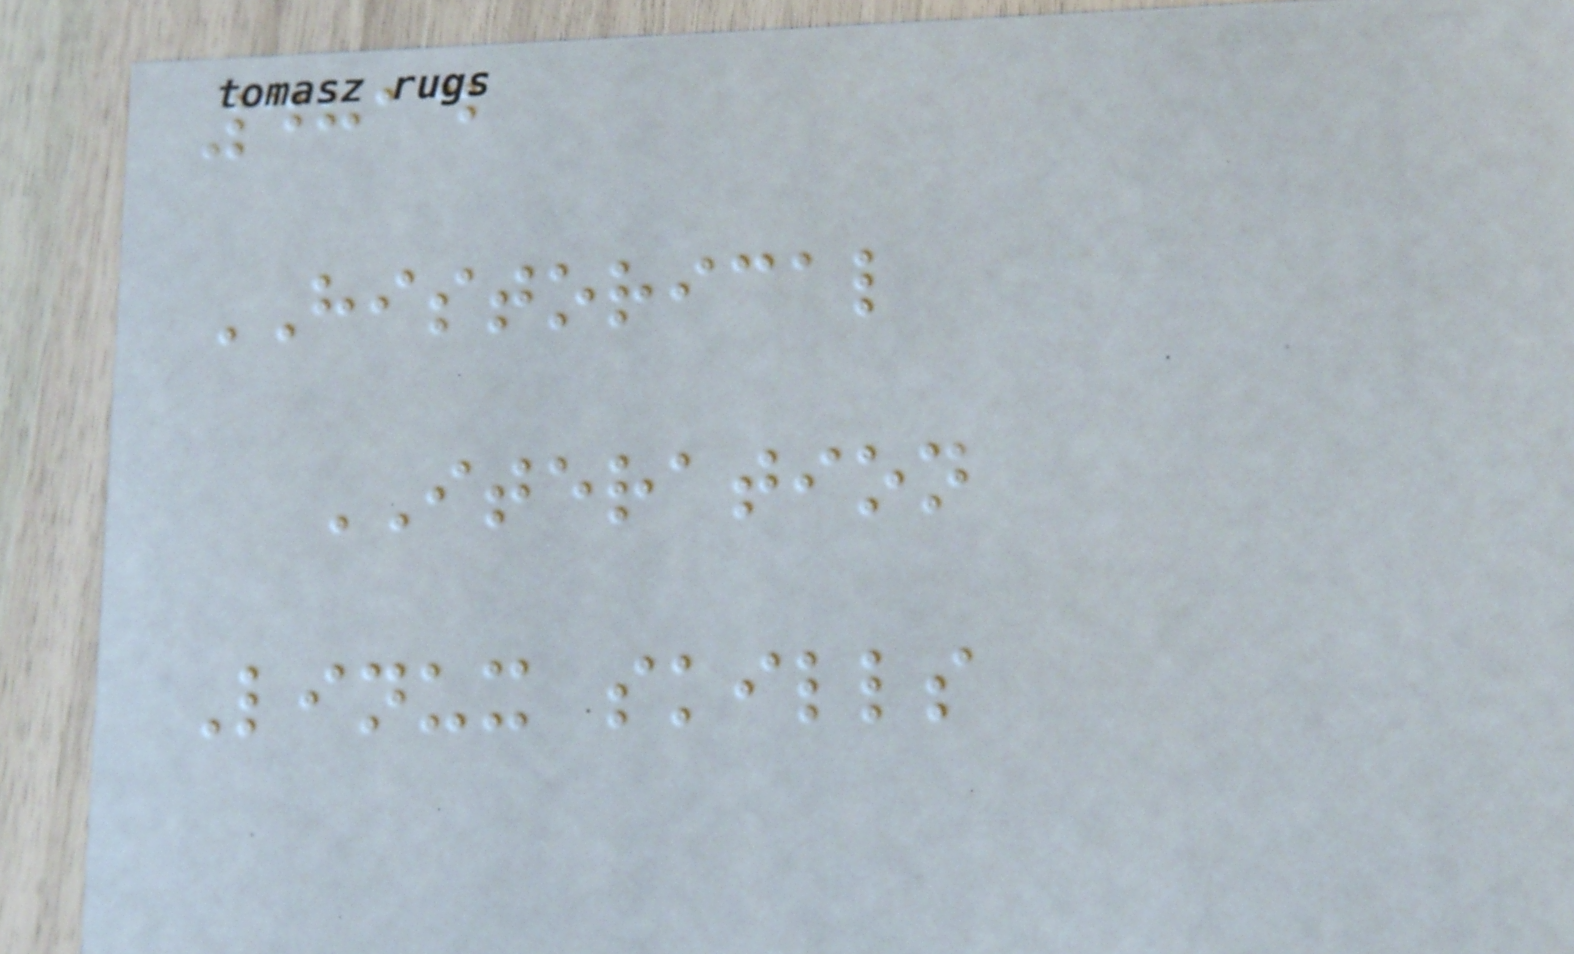4814
HISTORICAL
ITERATION
Linux skills
